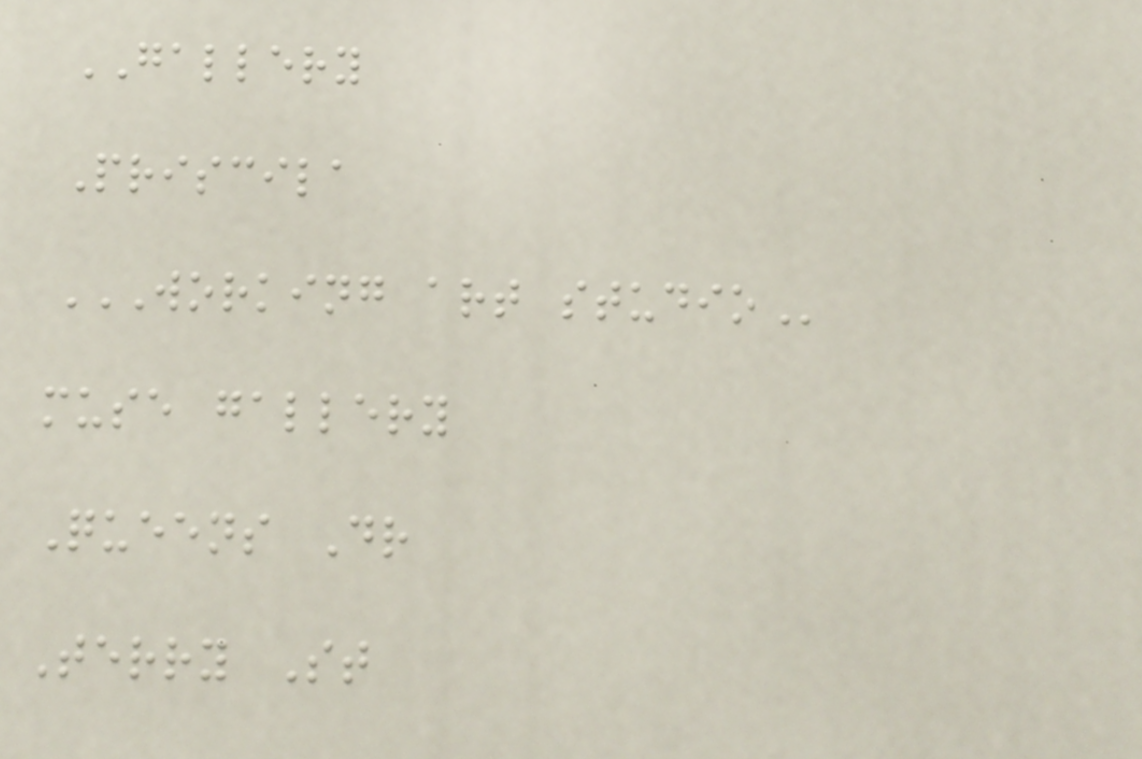GALLERY
Priscila
WORKING ART STUDIO
muse gallery
Queens Dr
Terry St
